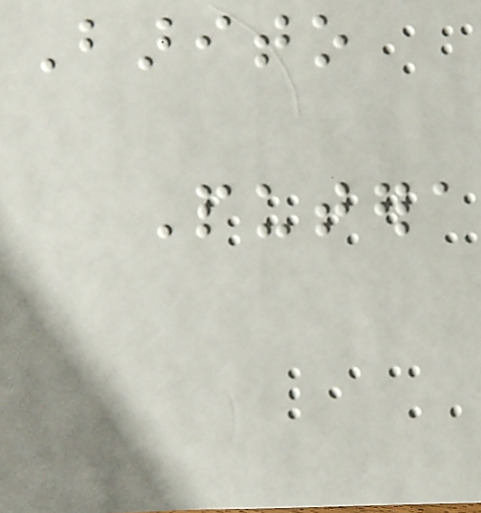Barito
Putera
